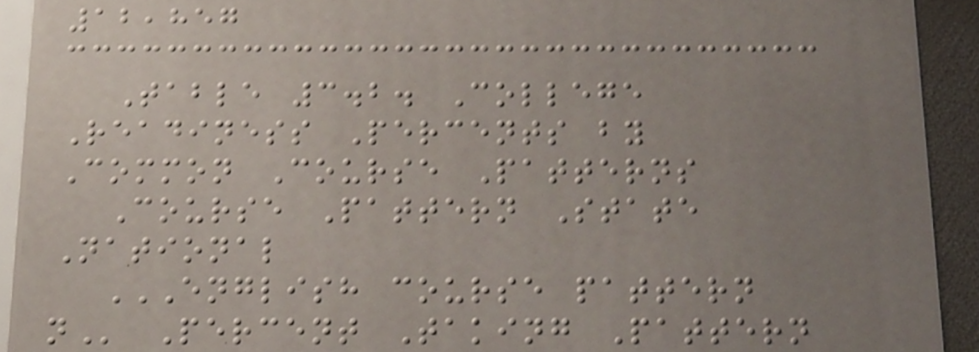12,857
Table 3.2. College
Readiness Percents by
Common Course Patterns
Course Pattern State
National
ENGLISH COURSE PATTERN
N Percent Taking Pattern
